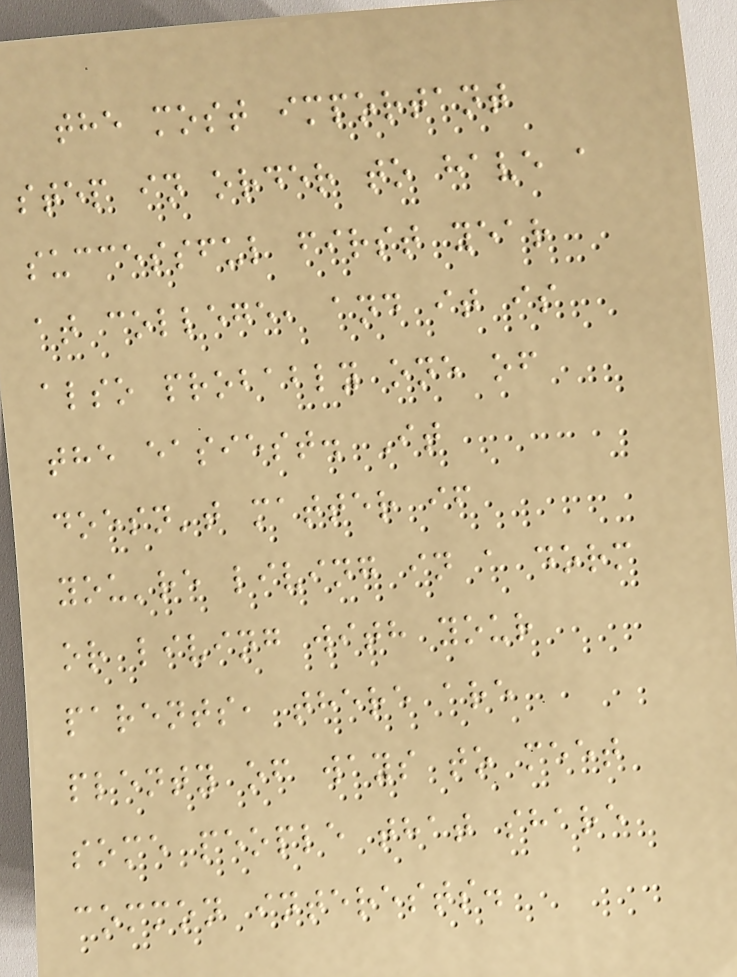the most important
step in order to have a
successful first year
at college, and it is
also probably one of
the easiest. It
doesn't matter if
you're living in a dorm
or living with your
parents, there are
plenty of ways to meet
some people that share
common interests.
